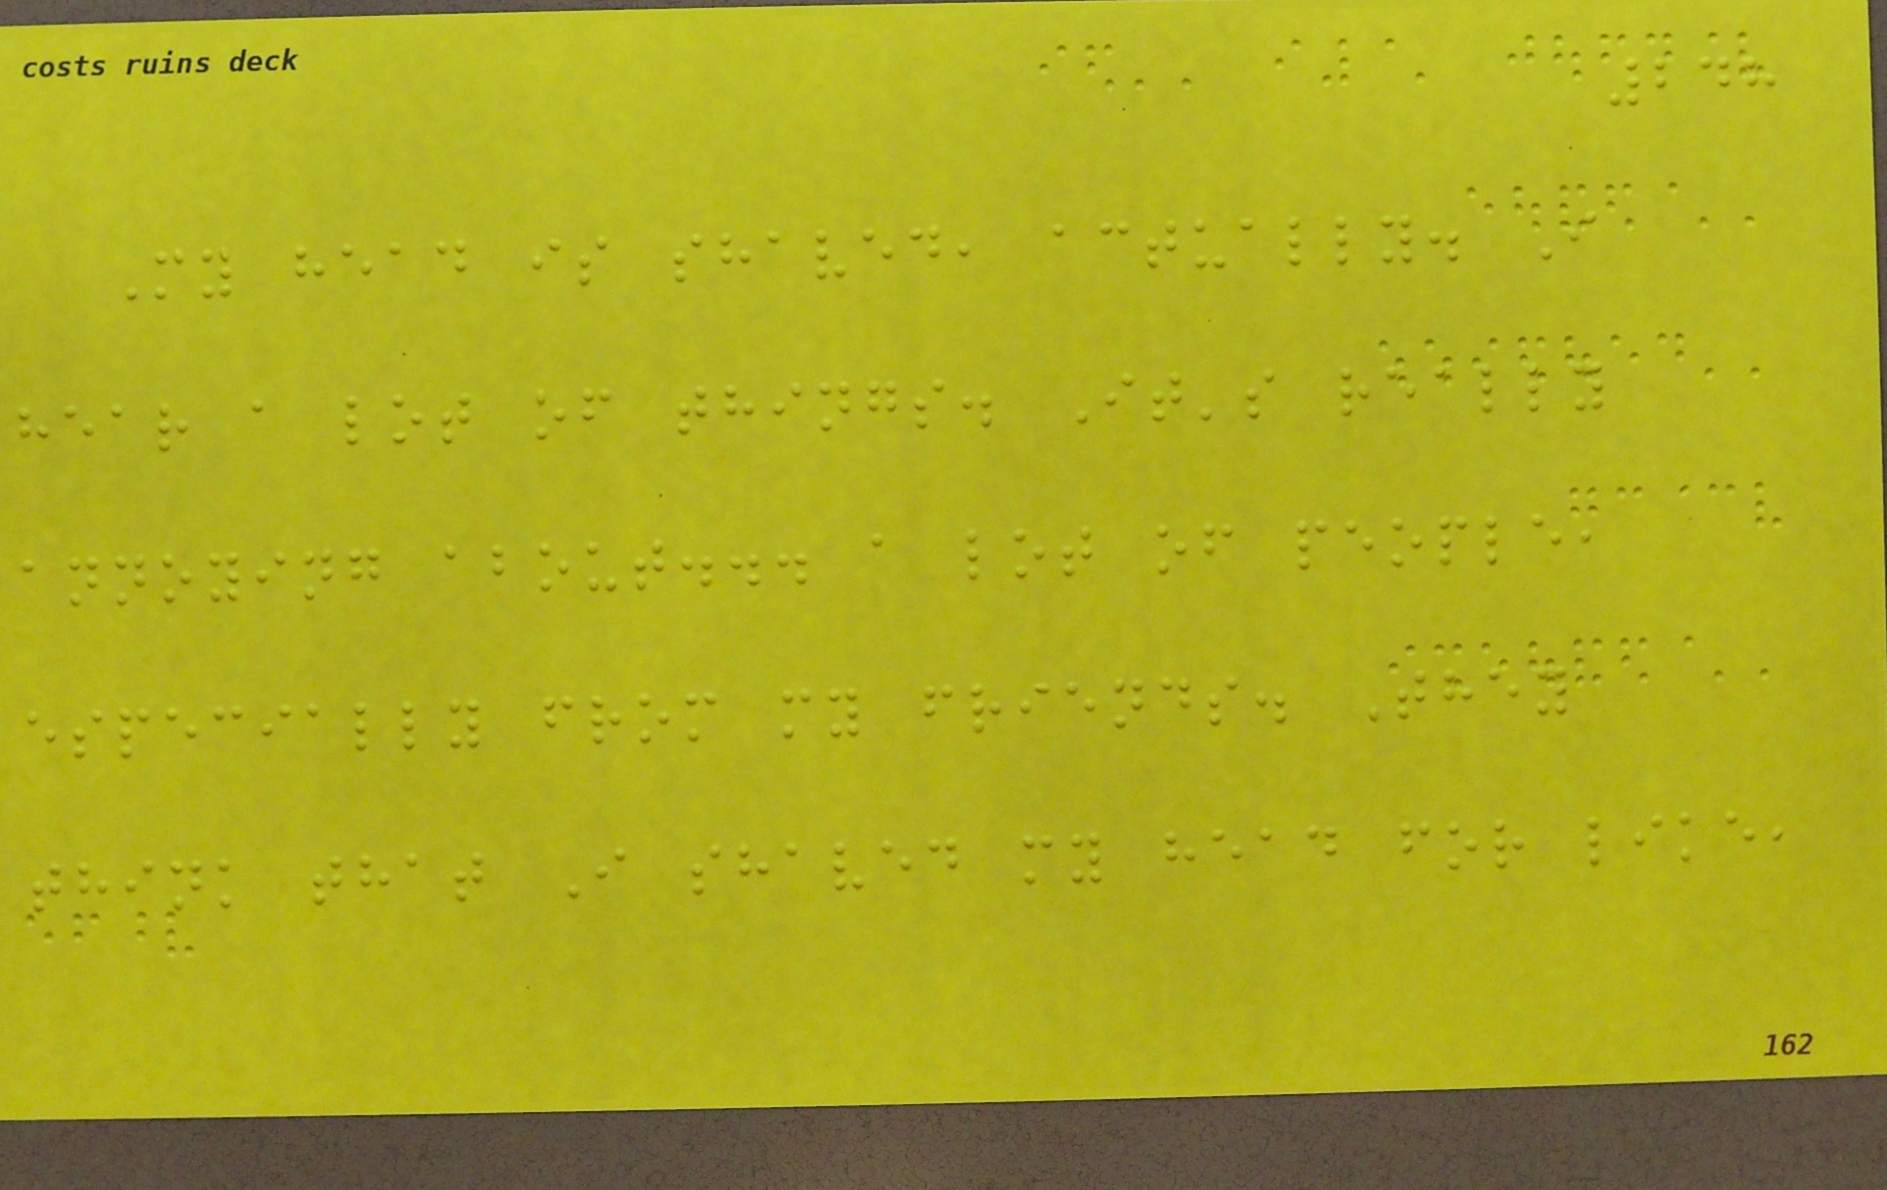248
My head is shaved, actually. I
hear a lot of things. It's really
annoying about... a lot of people,
especially from my friends. They
think that I shaved my head for like,
